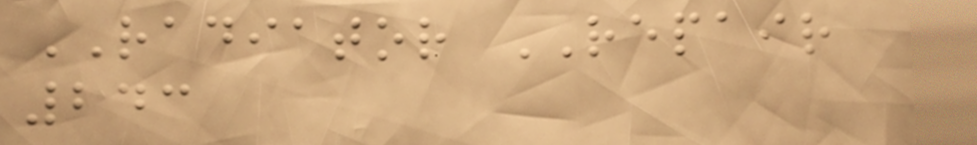RADIATOR REPAIR
243
